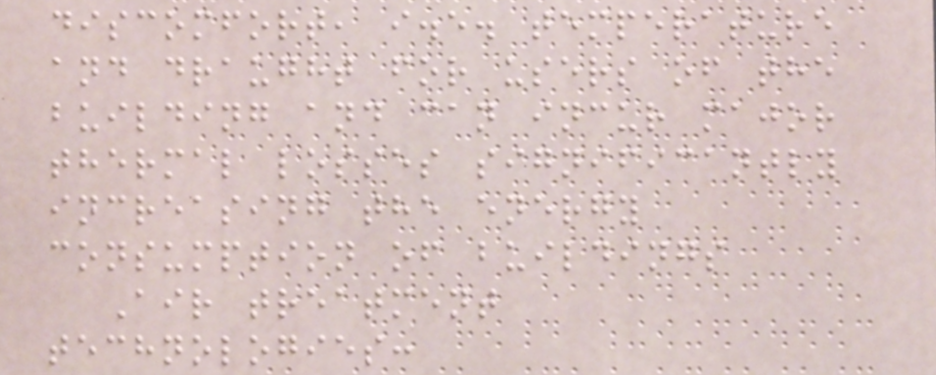discomfort, i.e. temperature
and draught for users of the
building and can incur major
thermal losses significantly
increasing the energy
consumption of buildings
Air treatment
technologies:
